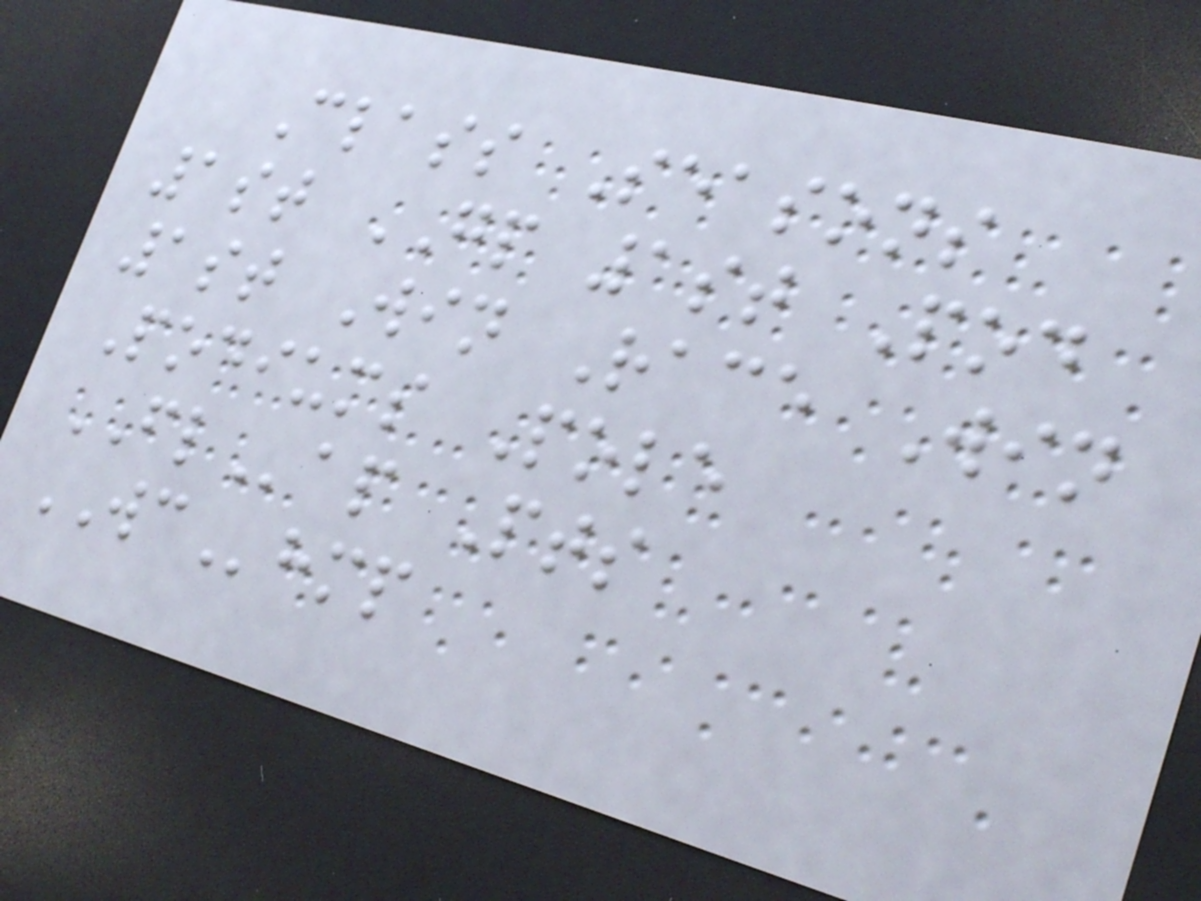Class Seasons
1st GP 1st Pod
1st Win Race Win
Podiums Pole
FLap Pts
WChmp
